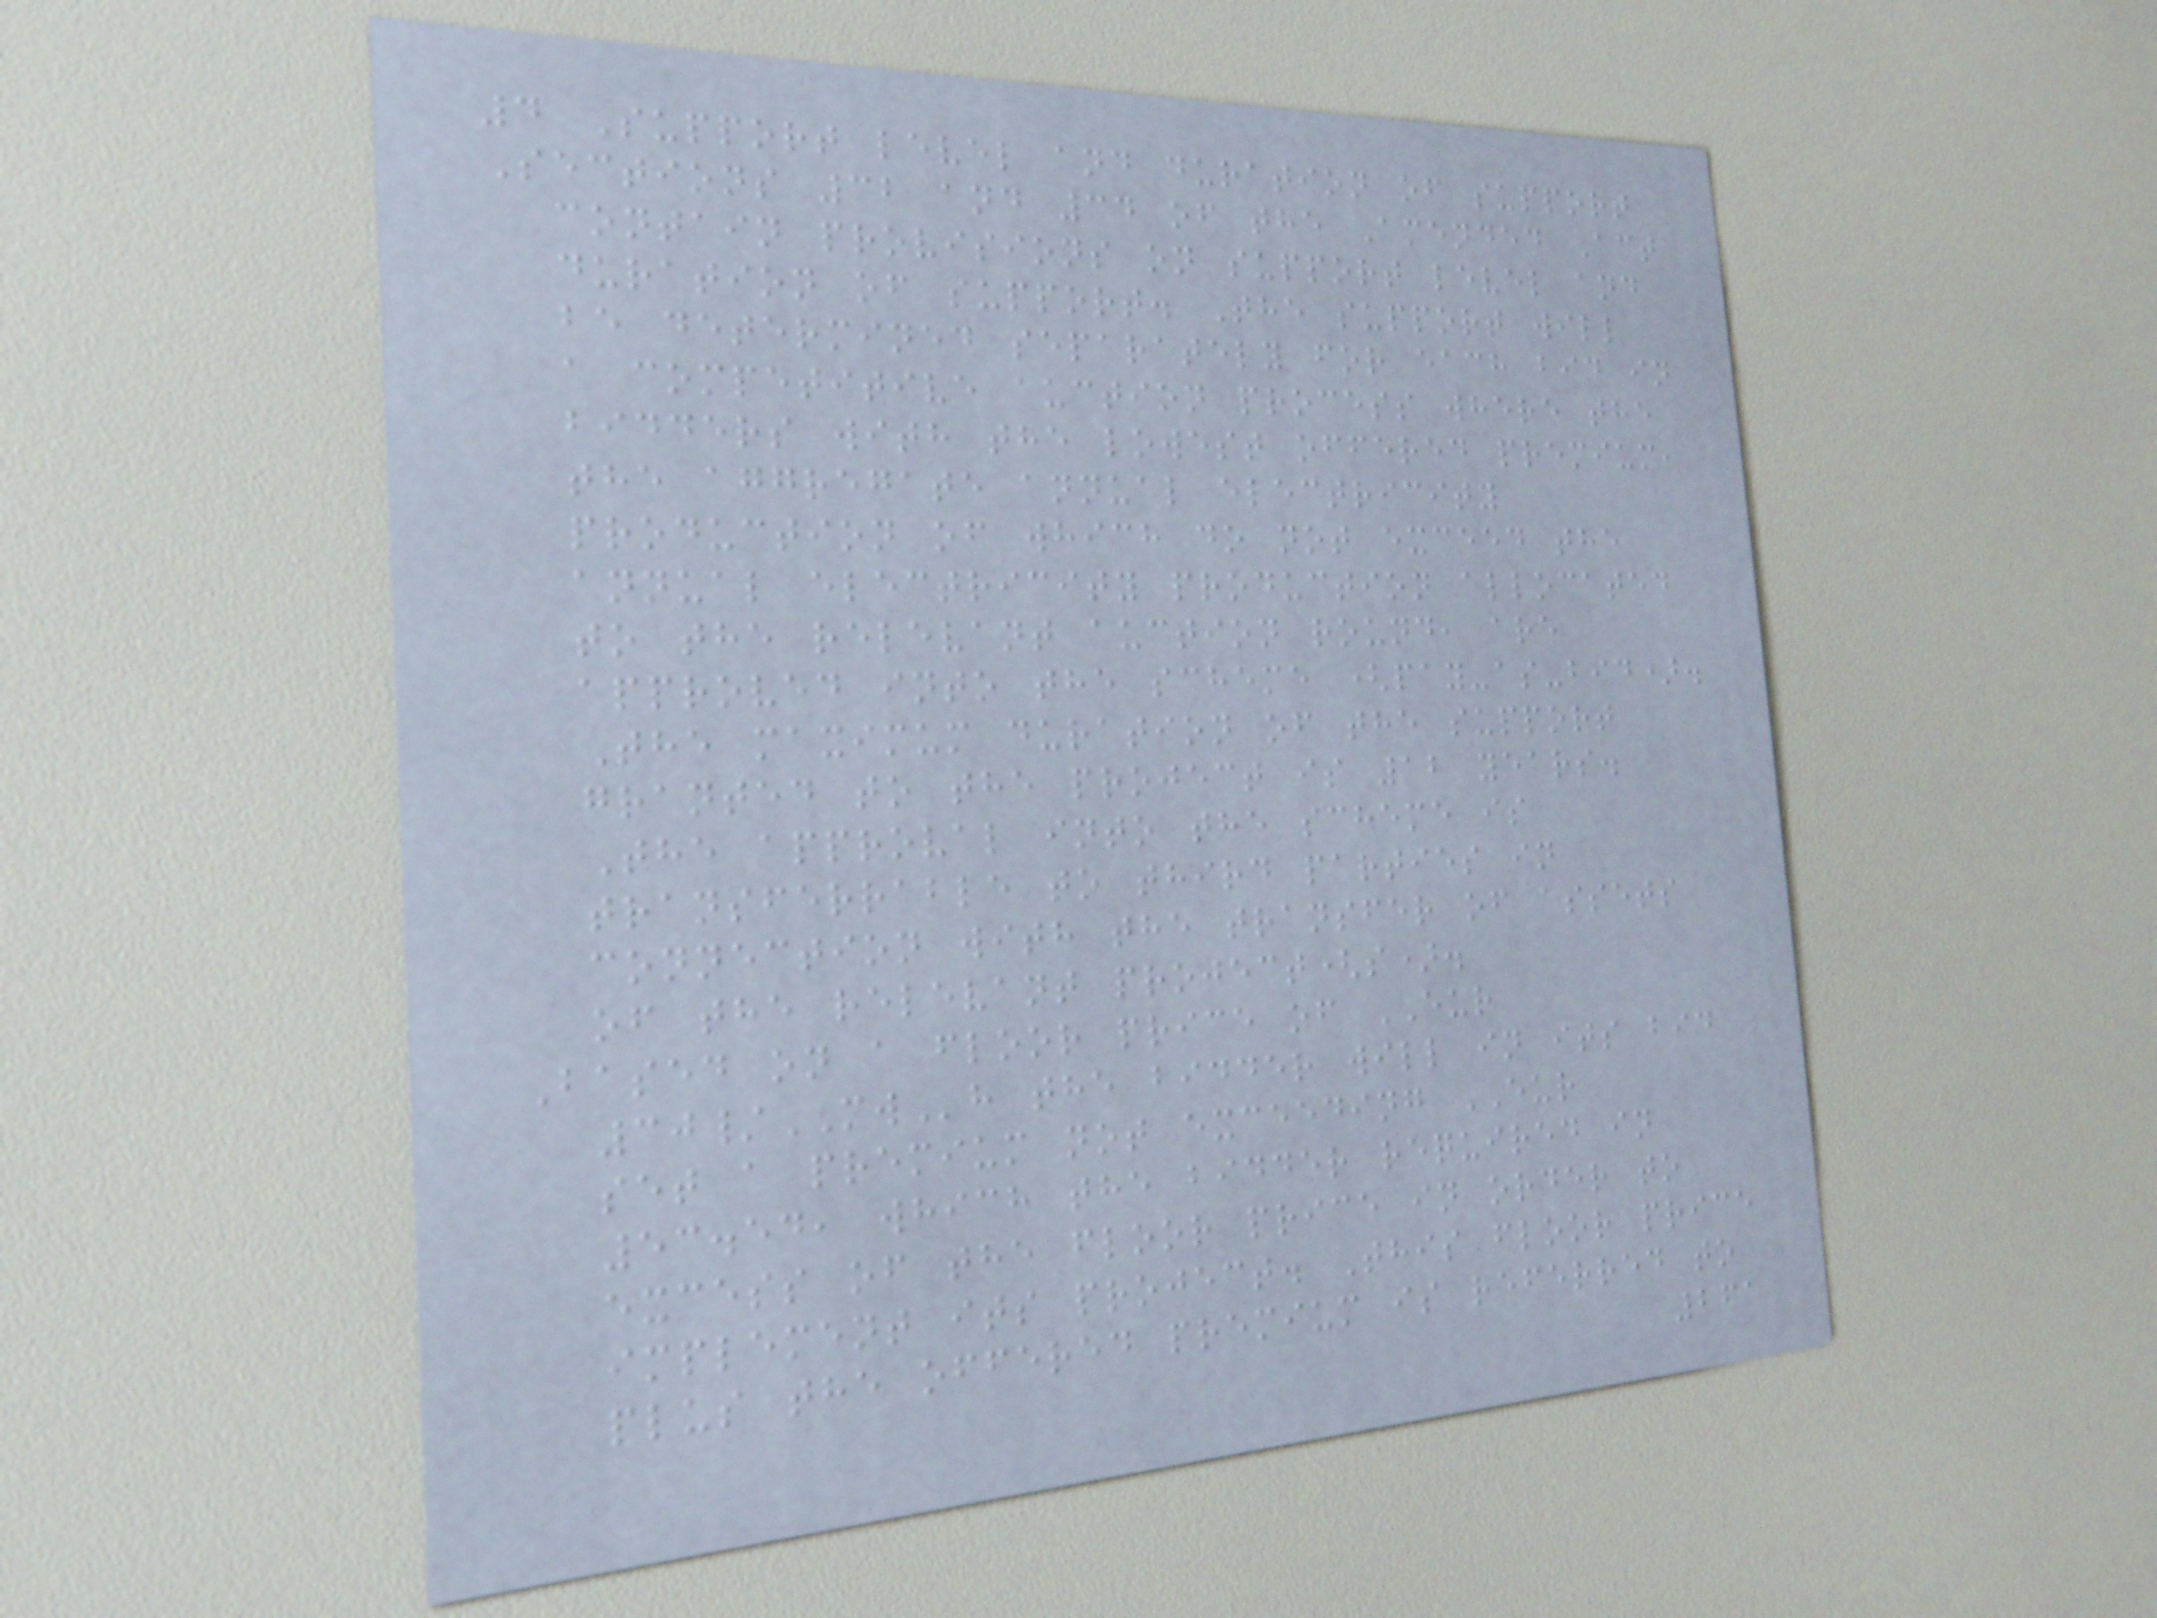4 Support level and duration of support
Sections 32 and 34 of the Amended Act
contain provisions on support level and
duration of support. The support will
be determined separately for each bid in
a competitive auction process where the
bidders with the lowest offered premium,
the aggregate annual electricity
production of which do not exceed the
annual electricity production allocated
to the relevant auction round, are
approved into the scheme (pay-as-bid).
The maximum duration of the support
granted to the project is 12 years.
The approval into the scheme is
transferrable to third parties in
connection with the transfer of assets
of the relevant project(s).
Based on a floor price of EUR
30/MWh the bidder will in its bid
set a premium not exceeding EUR
53.54, which the bidder required in
excess of the floor price in order to
implement its project. This floor price
plus the offered premium is referred to
261
